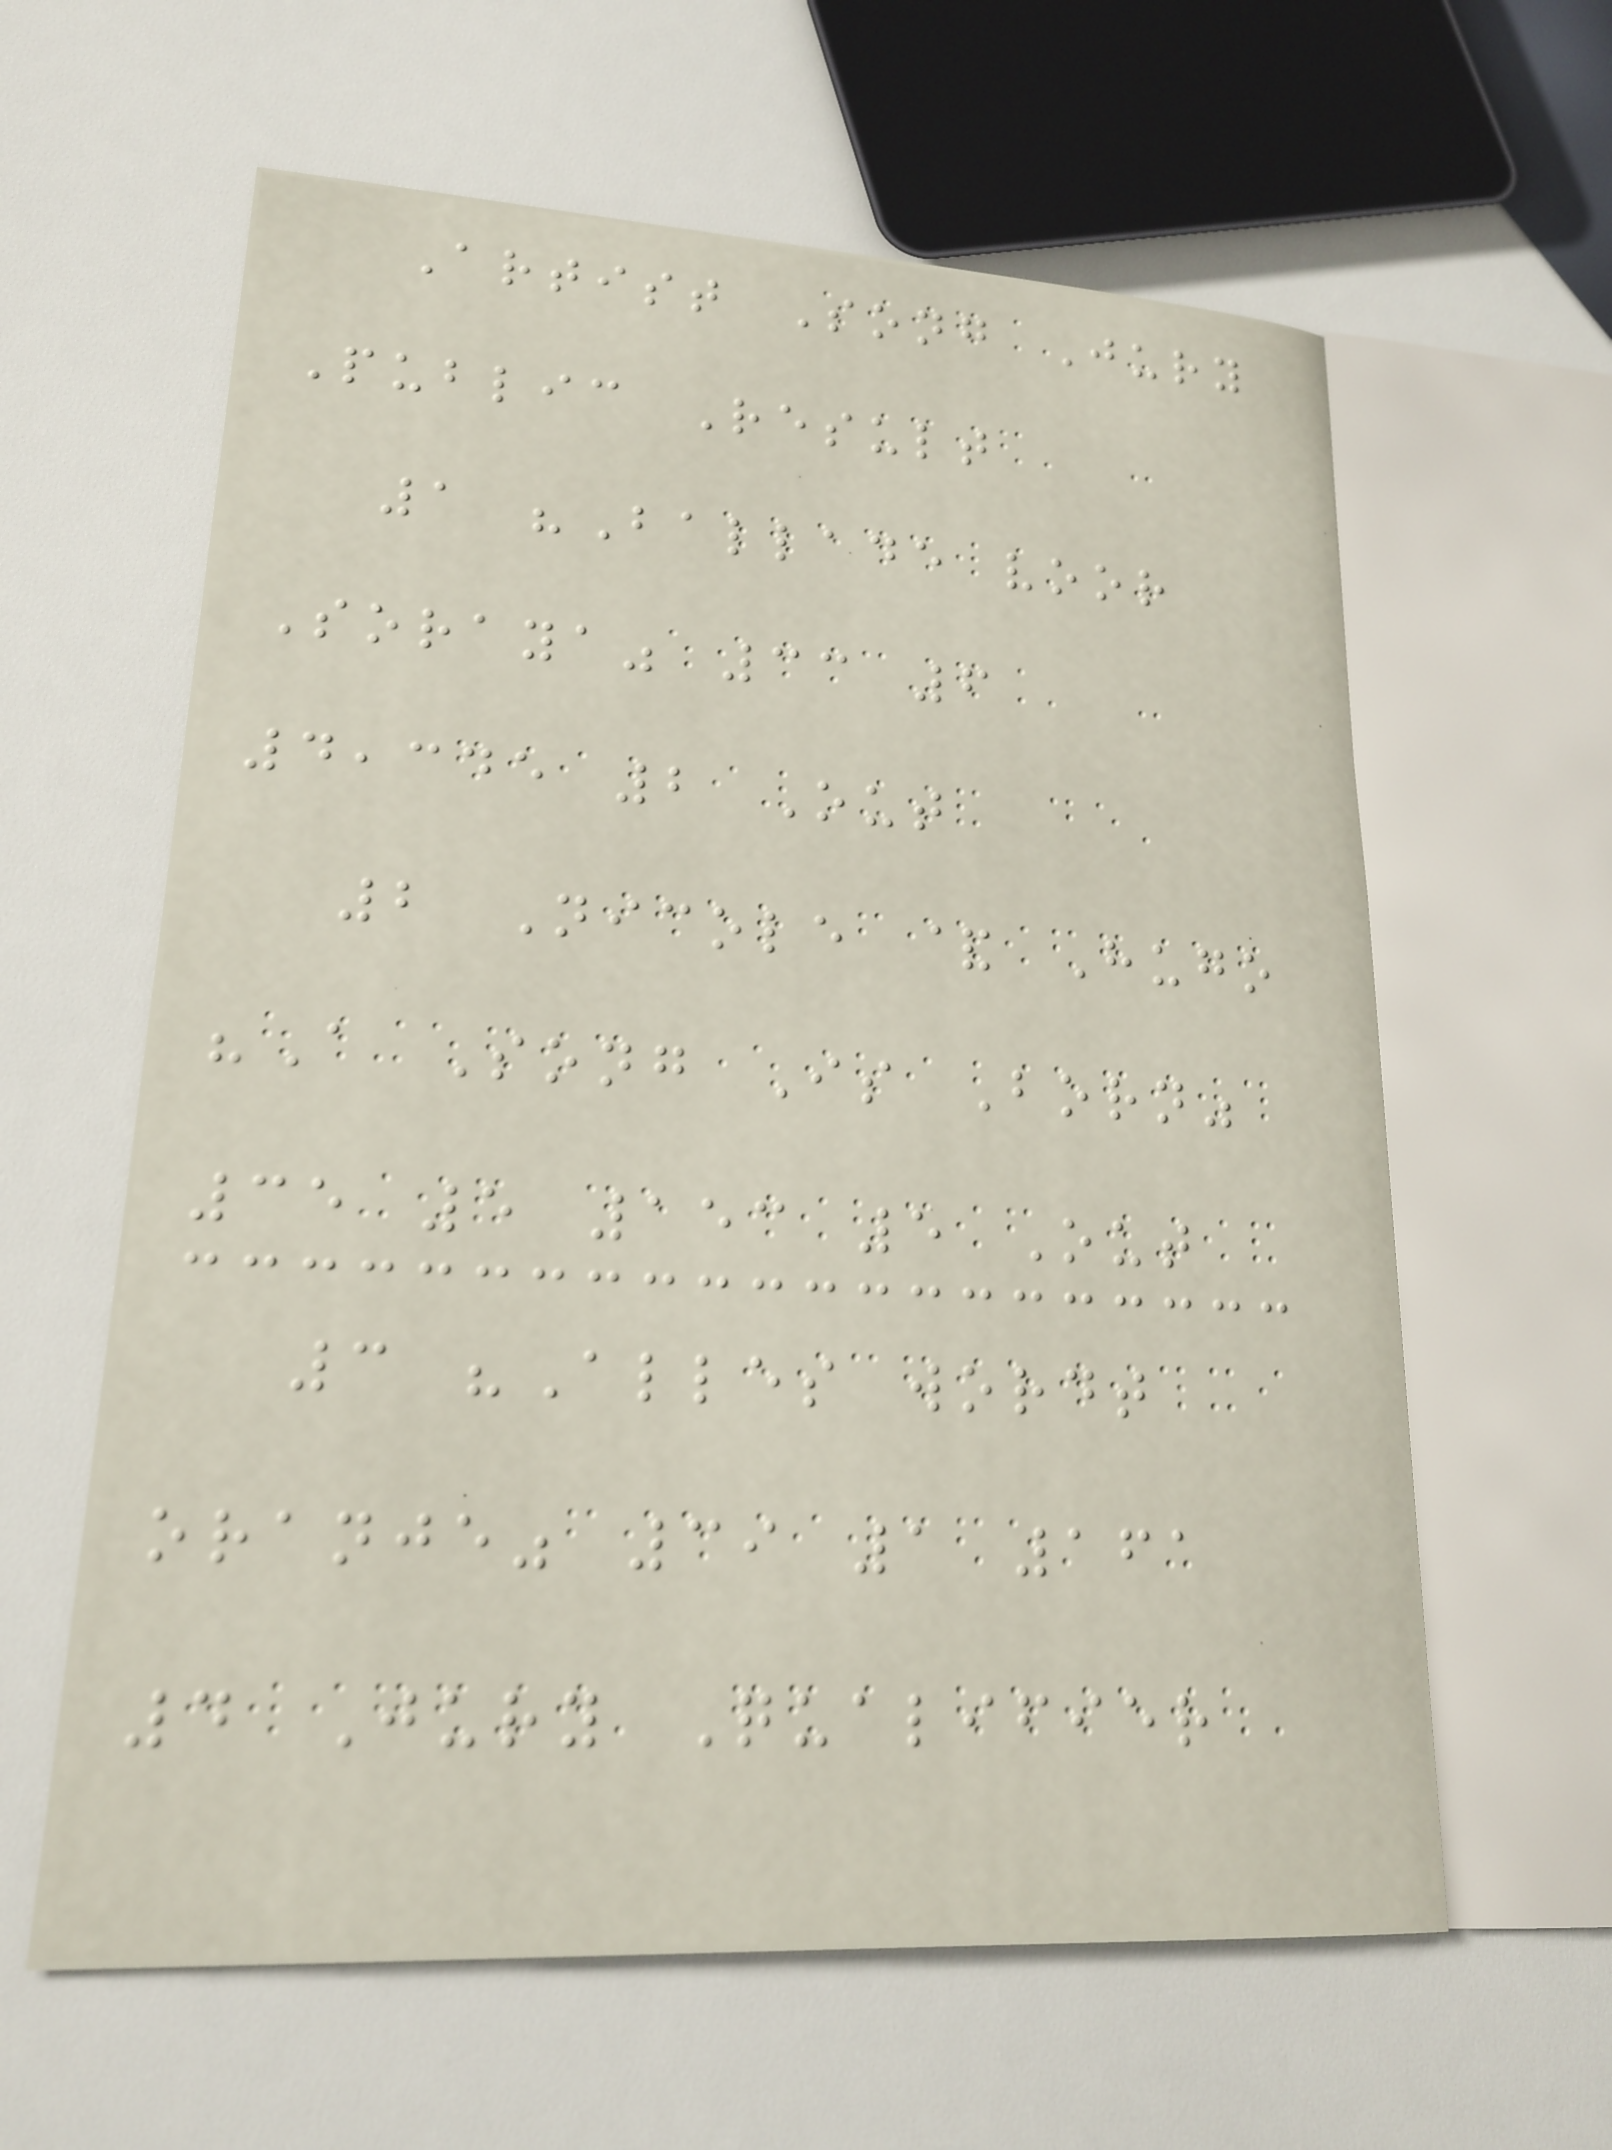Artist Song Jury
Public Result
1 "Ballade voor
Soraya" 33 6
4,345 2 Out
2 Nicole & Hugo
"A Song Is Born"
35 5 153 5 Out
3 "Alles wordt
oranje" 39 1 161
4 Jury Qualifier
